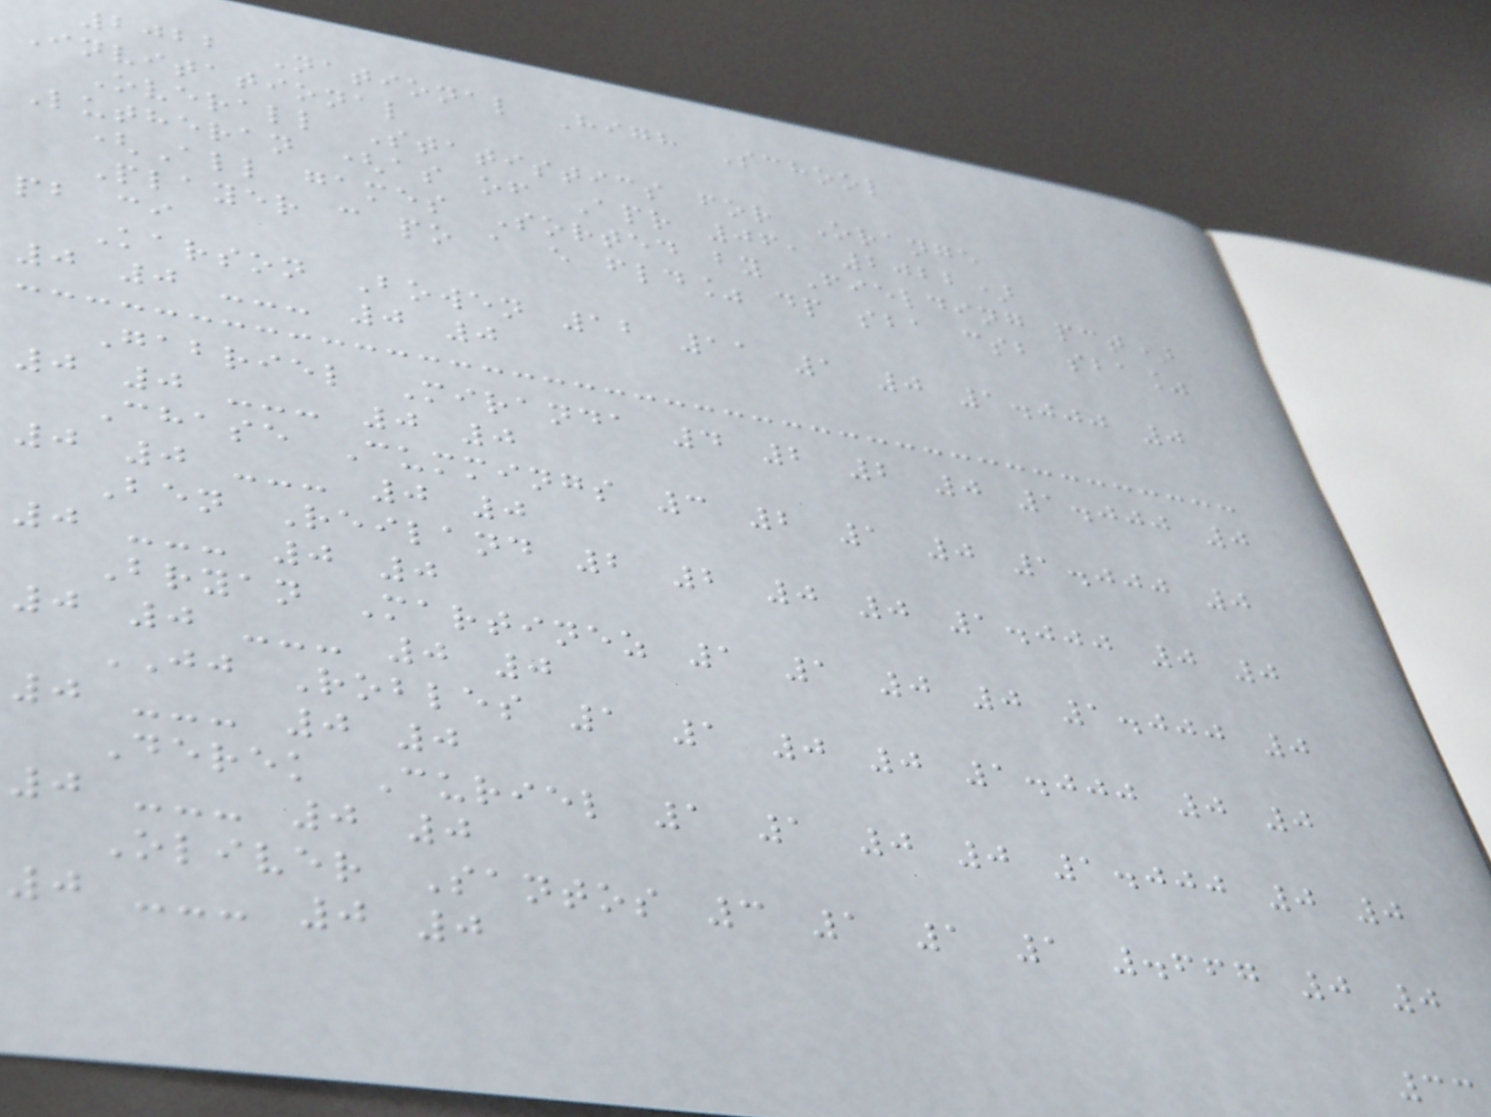2022 National High School
Invitational
Overall Statistics for Orange
Lutheran (as of Apr 06, 2022)
(All games Sorted by Fielding pct)
Player c po a e fld% dp sba csb sba%
pb ci
Karson Bowen 12 11 1 0 1.000 0
0 0 --- 0 0
Gabriel Miranda 4 2 2 0 1.000 0
0 0 --- 0 0
Chase Cummings 3 2 1 0 1.000 0
0 0 --- 0 0
Ben Reiland 2 2 0 0 1.000 0 0
0 --- 0 0
Bryan Martinez 1 1 0 0 1.000 0
0 0 --- 0 0
JJ Robles 1 1 0 0 1.000 0 0
0 --- 0 0
Derek Curiel 1 1 0 0 1.000 0 0
0 --- 0 0
Oliver Santos 3 1 1 1 .667 0 0
0 --- 0 0
33
